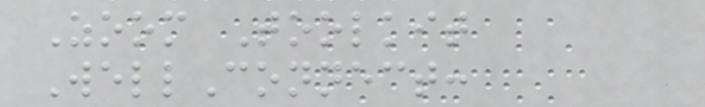Zoom Toolkit
WellConnect:
